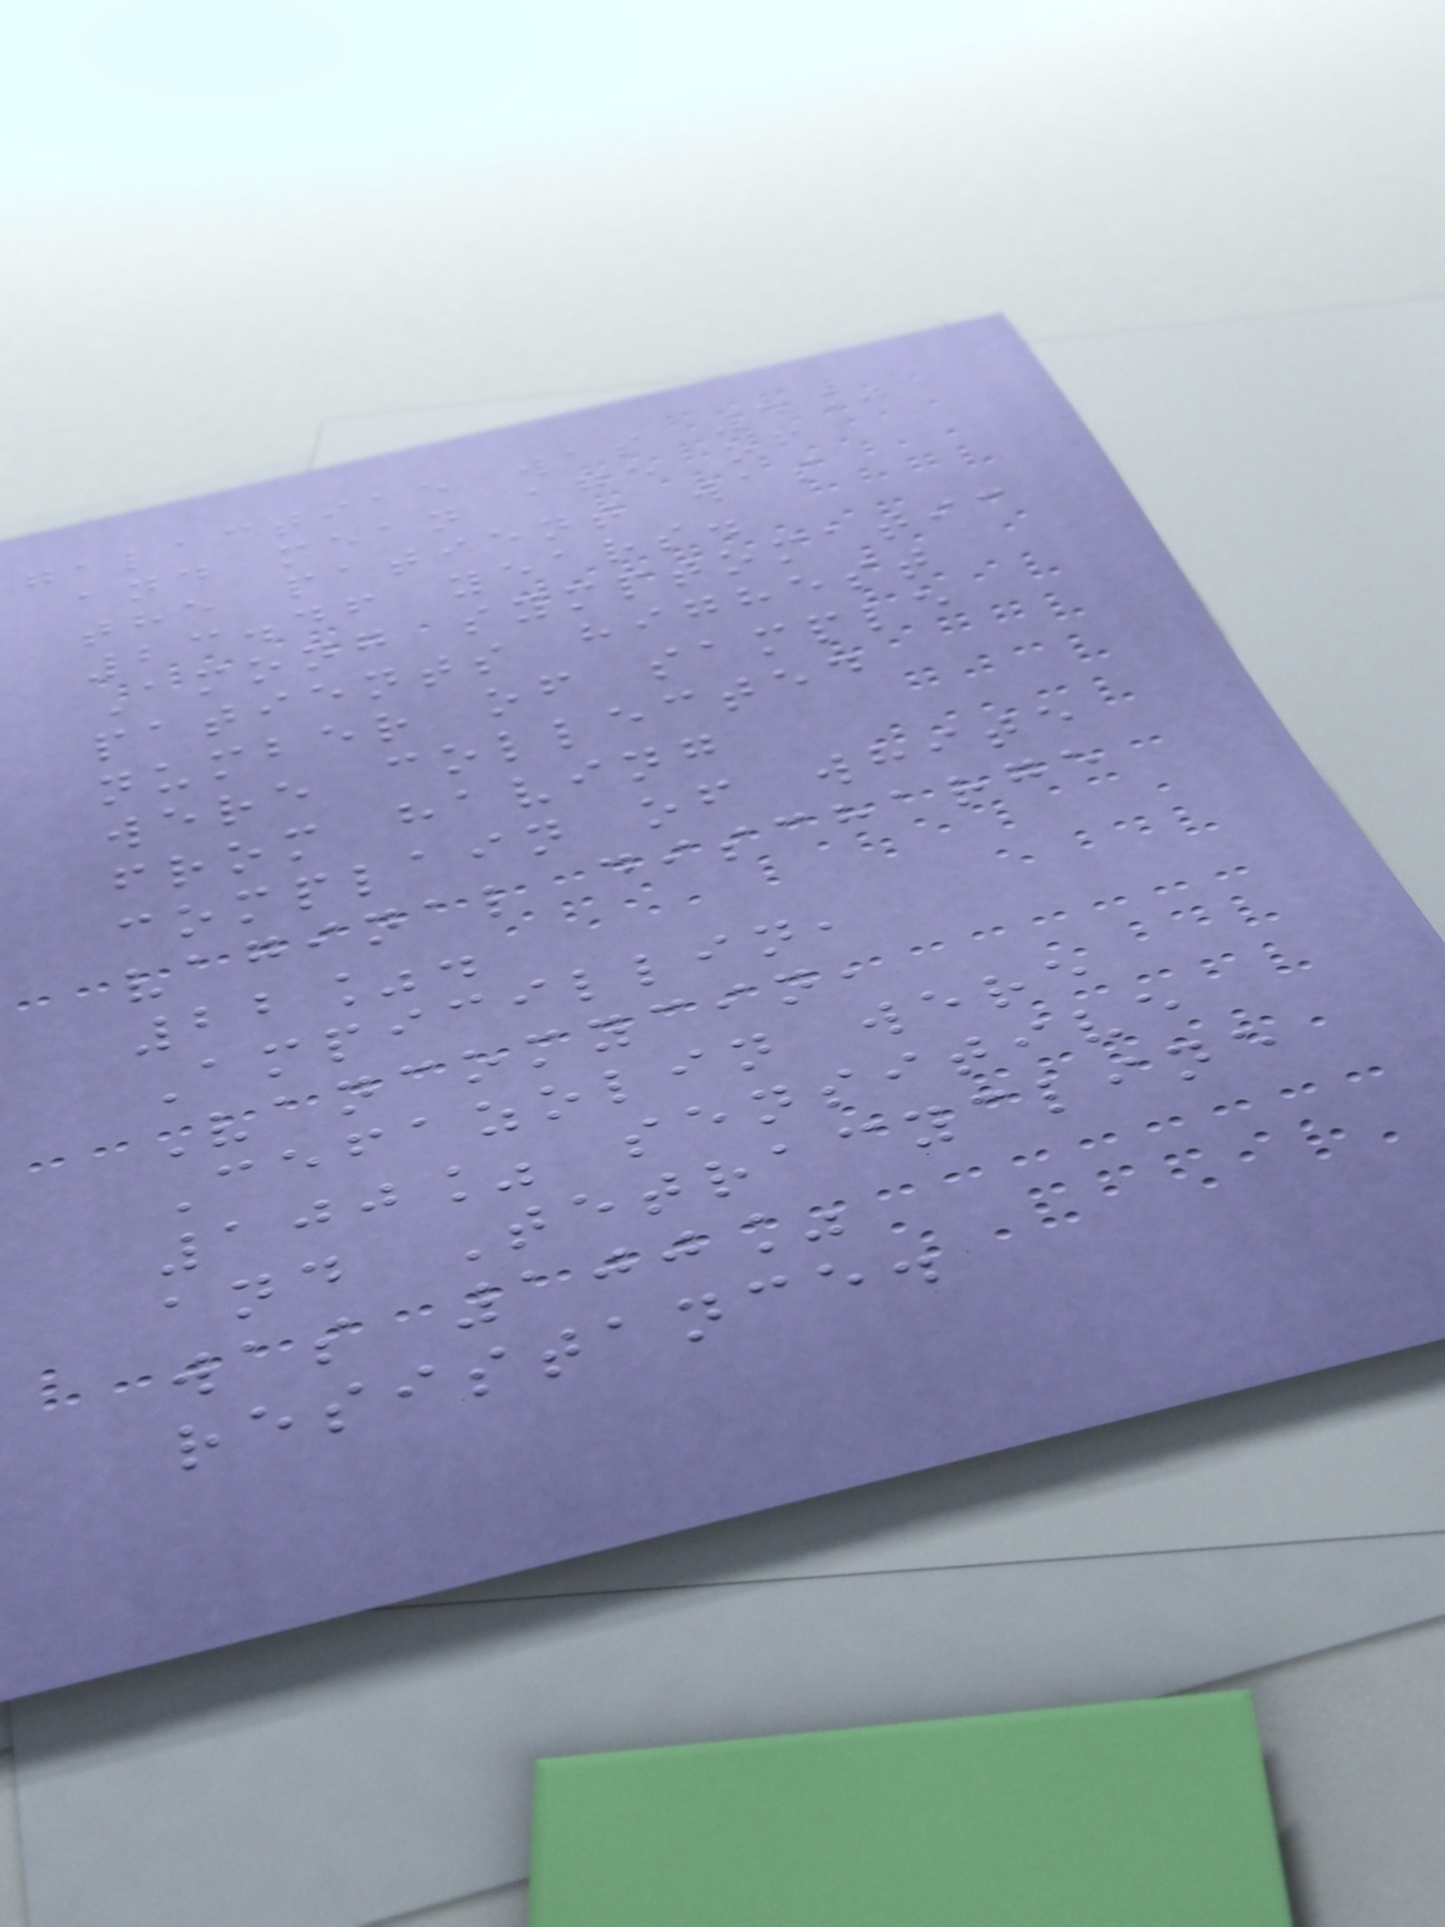galactiae was 4%
and mean age of
the patient was
23.46 years.
Among symptomatic
patients highest
number of sample
were collected
from having
complain of white
vaginal discharge
22%.
Ampicillin,
Vancomycin,
Cefazolin were
100% sensitive
and Tetracycline
was 100%
resistance.
